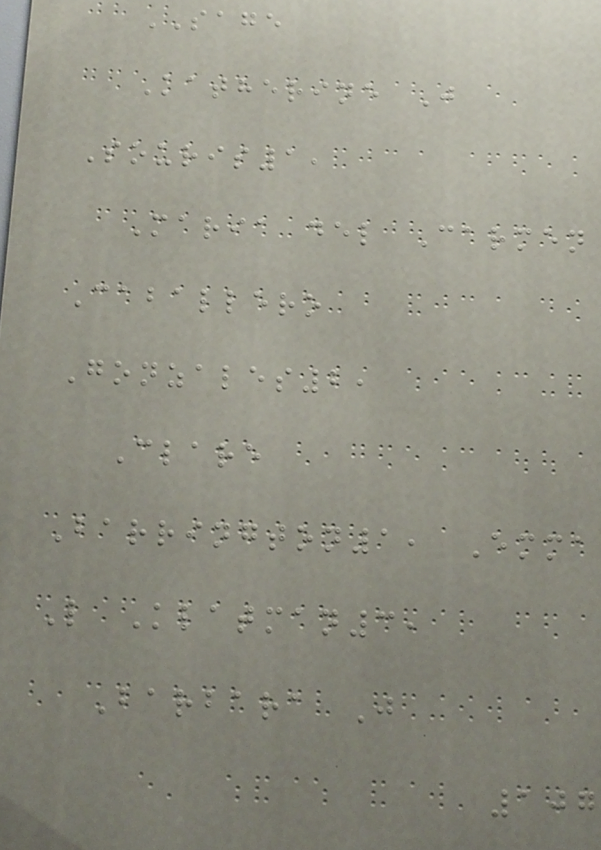SAGE
Katherine J
Souris1,
Maria del Carmen
Caballero
Gonzales2,
Clare
Barrington1, Emma
L Klatman3,
Barbara J
107
